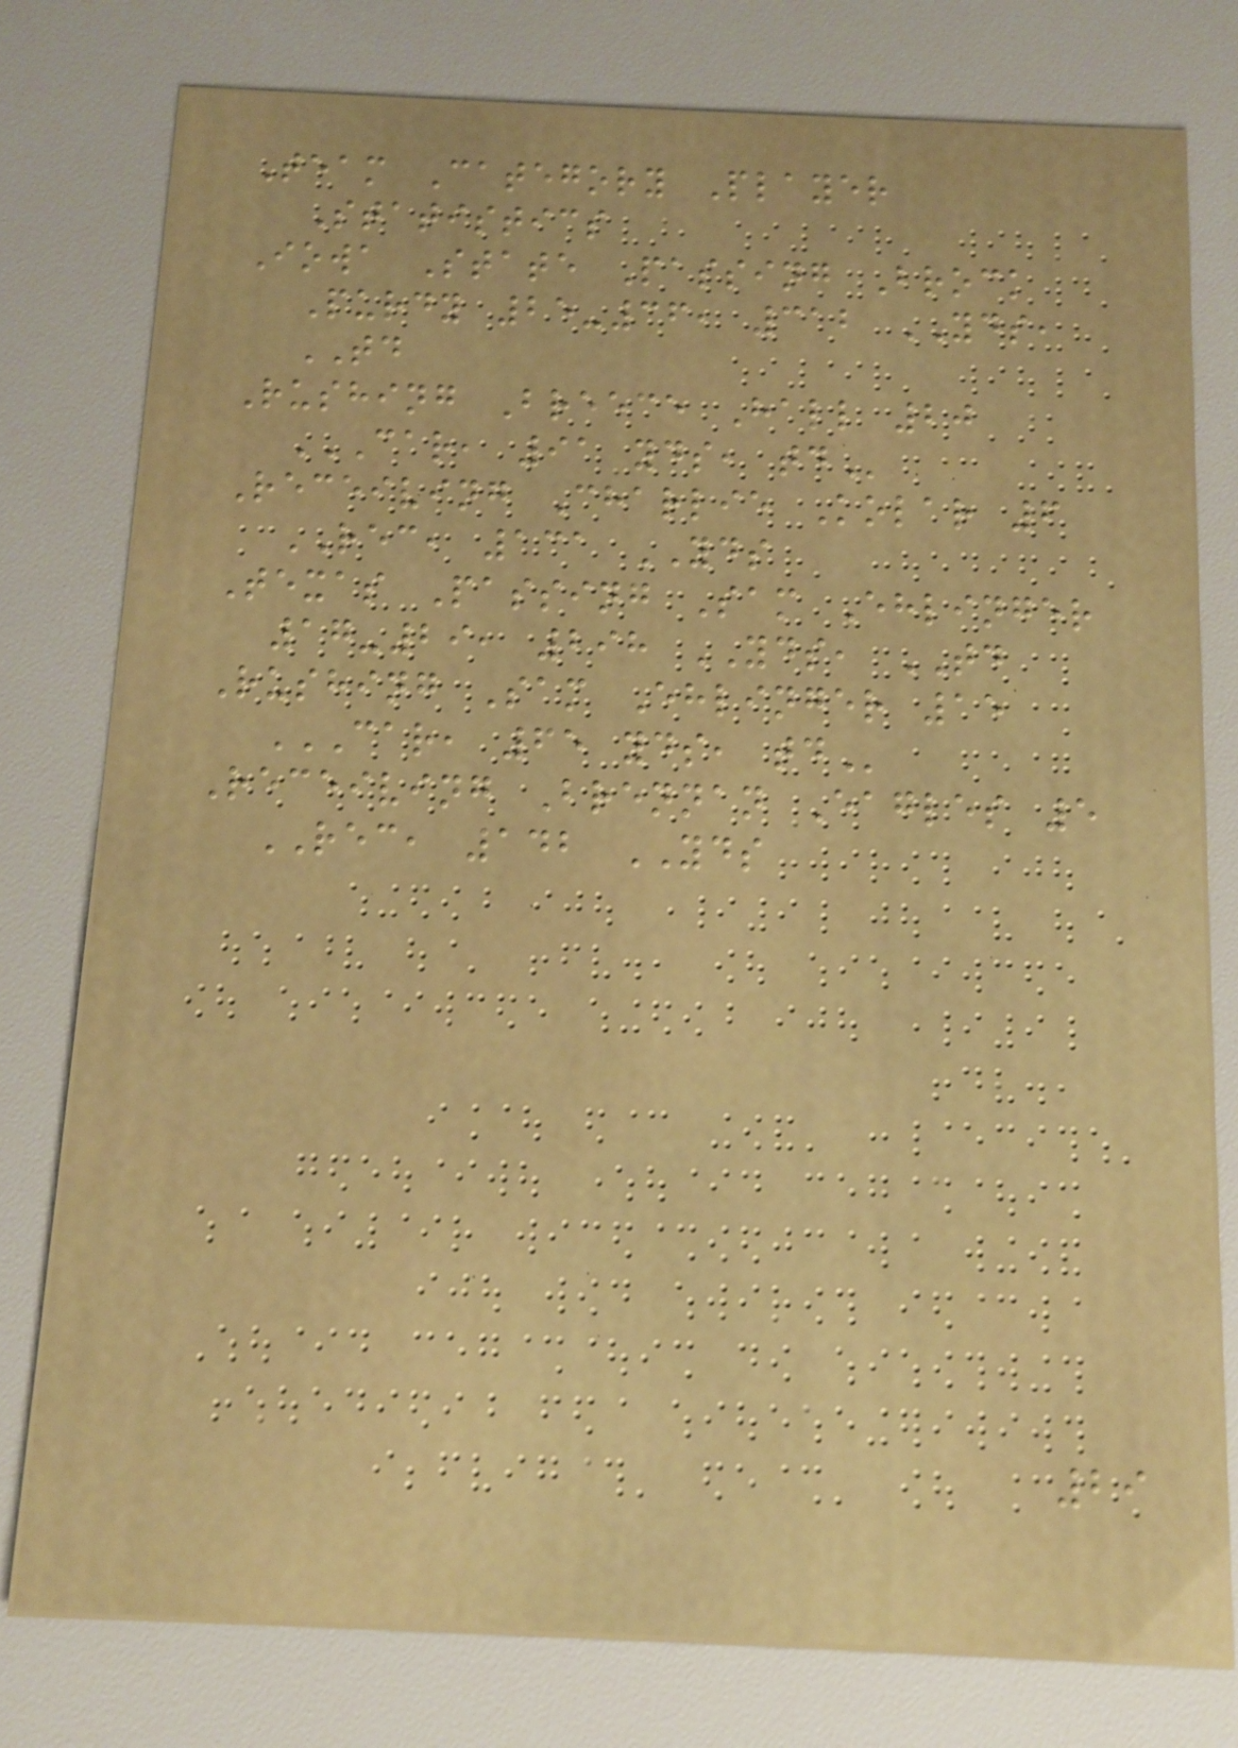Team Category Player
Statistics
Iowa State Passing Brock
Purdy 25-36, 312 YDS,
TD
Rushing Breece Hall 20
CAR, 91 YDS, TD
Receiving Charlie Kolar 6
REC, 131 YDS
Texas Passing Sam Ehlinger
17-29, 298 YDS, TD
Rushing Sam Ehlinger 15
CAR, 65 YDS, TD
Receiving Brennan Eagles 5
REC, 142 YDS
29
